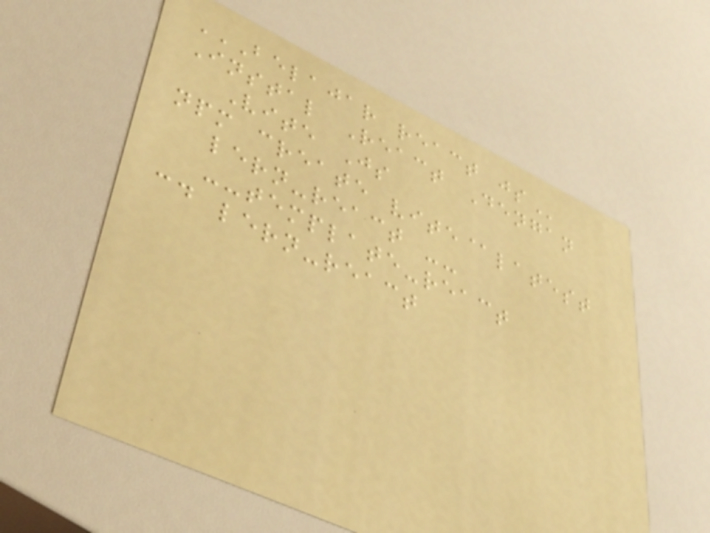BELAJAR REACT JS
Instal React Dengan
Vite Js
npm create vite@latest
lern-react --
--template-react
cd lern-react
